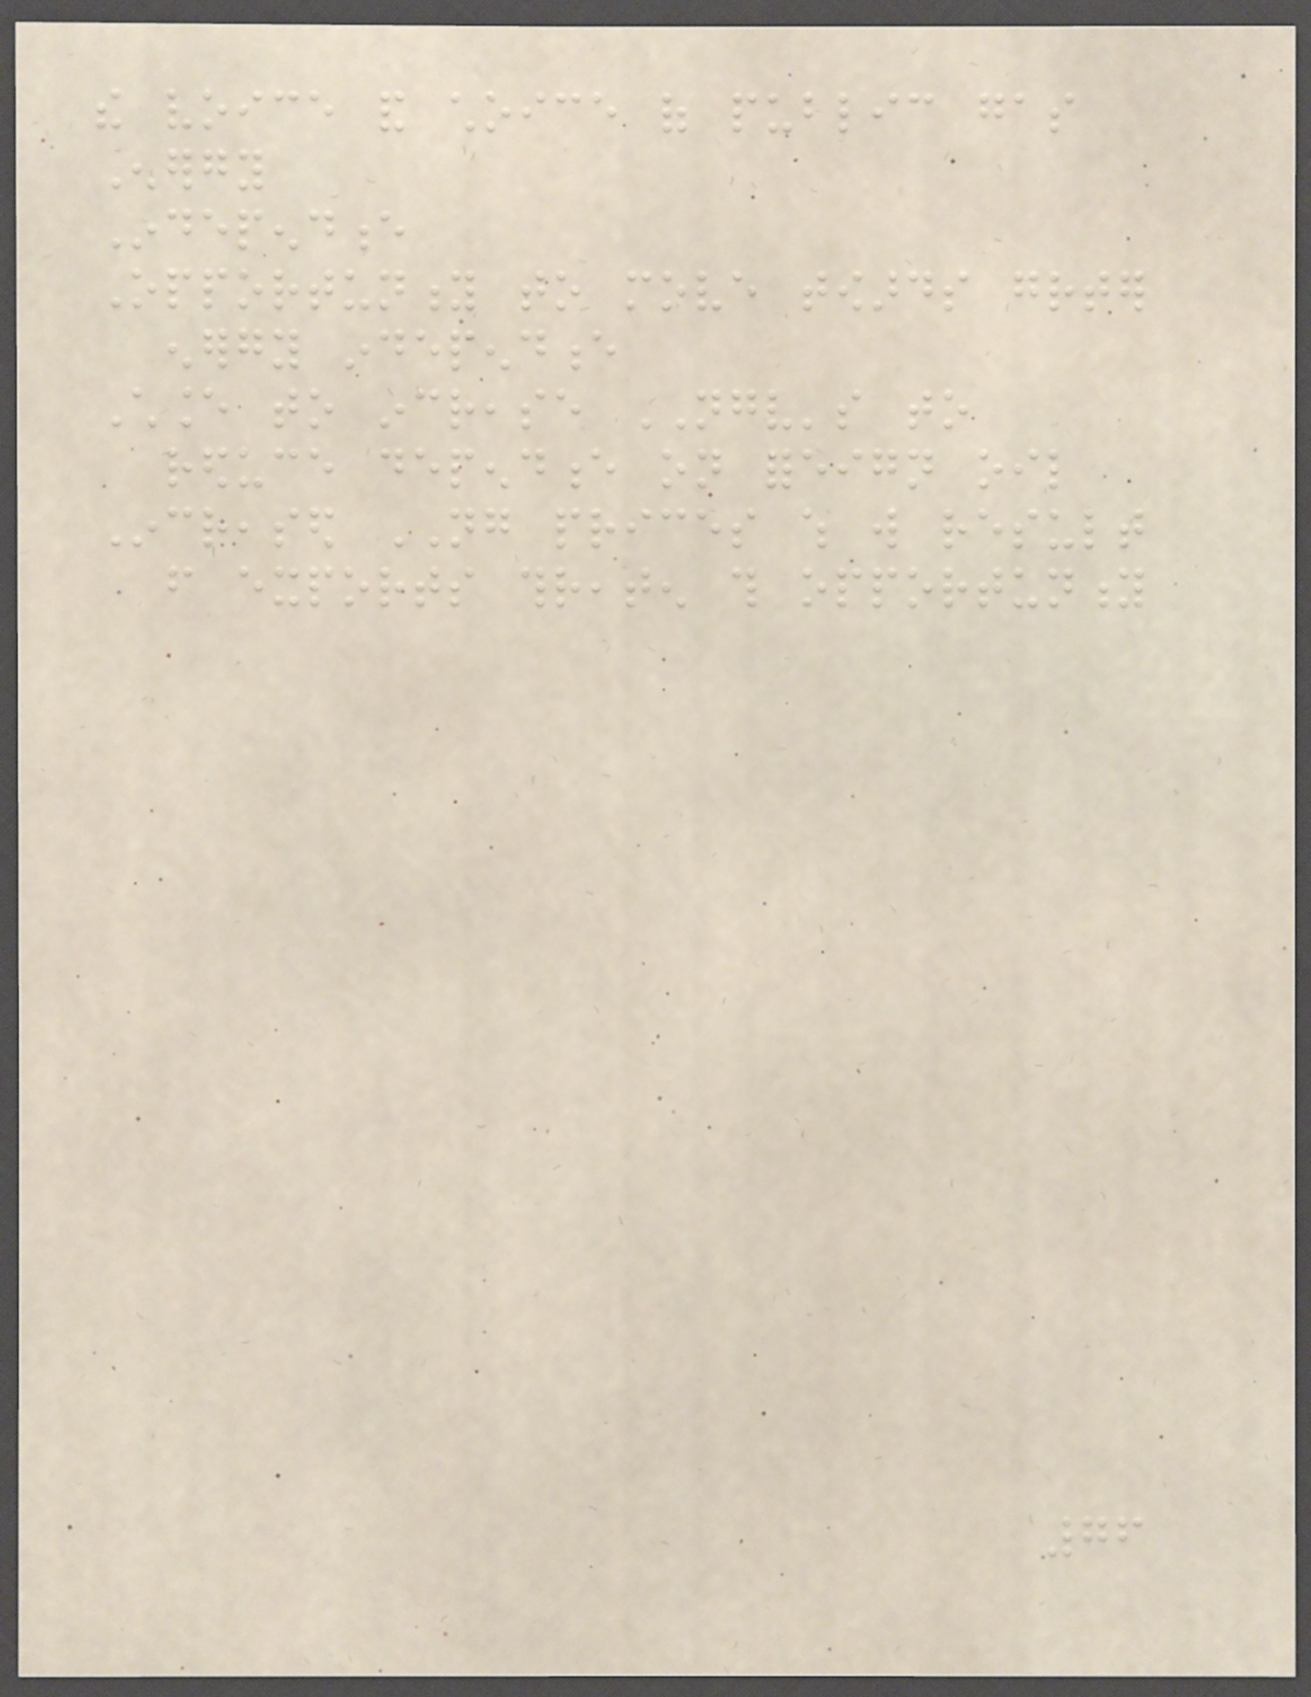the voice and choice of public gas
Energy
Independence
Opportunity to move towards greater
energy independence
Chance to increase NGV's to
reduce dependence on foreign oil
Increased NG prices which will result
from exports threaten this opportunity
76
